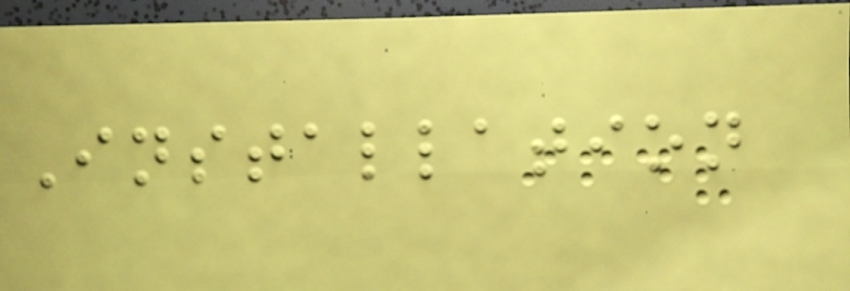Installation
